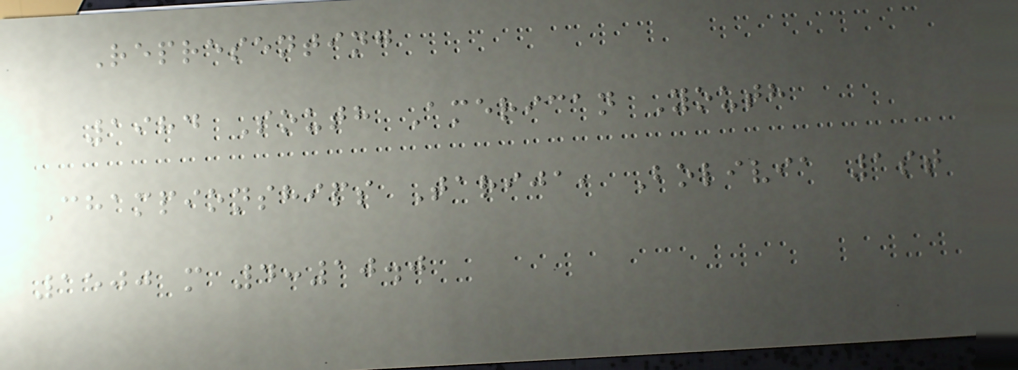Representing
1984 South American Youth
Championships Tarija, Bolivia 1st
1500 m 4:10.0
